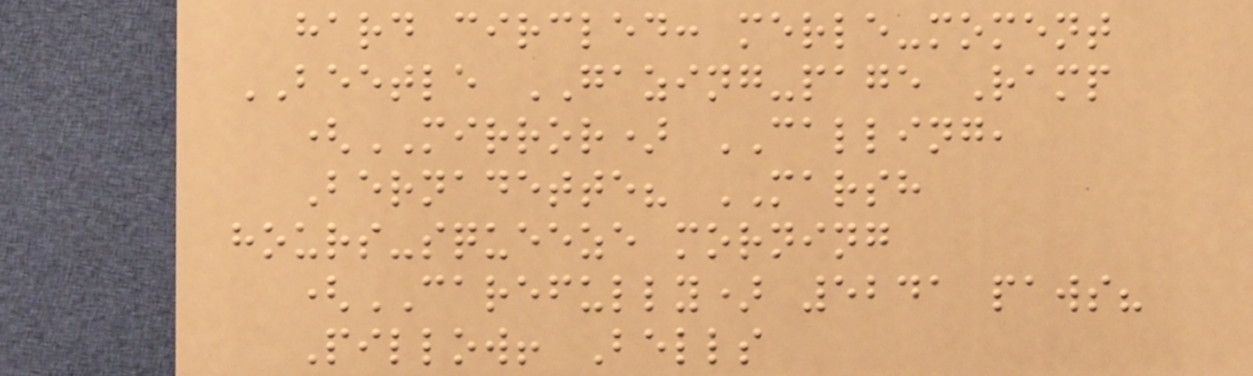hard circled: merle-moment
BEETLE GAZING-page Ramp
(MIRROR) CALLING,
Bernadette? MARSH
hours-squeeze morning
(CAREFULLY) 5241 paws?
Pillow! Bells
